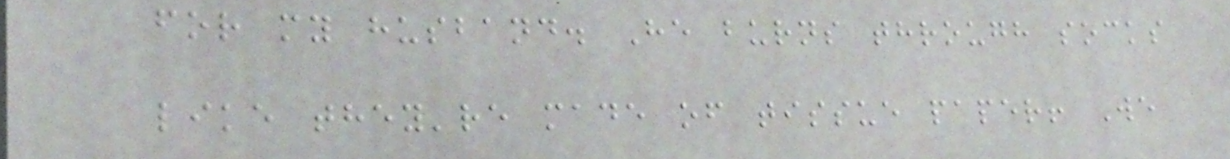for my husband. He burns through socks
like they're made of tissue paper! We
